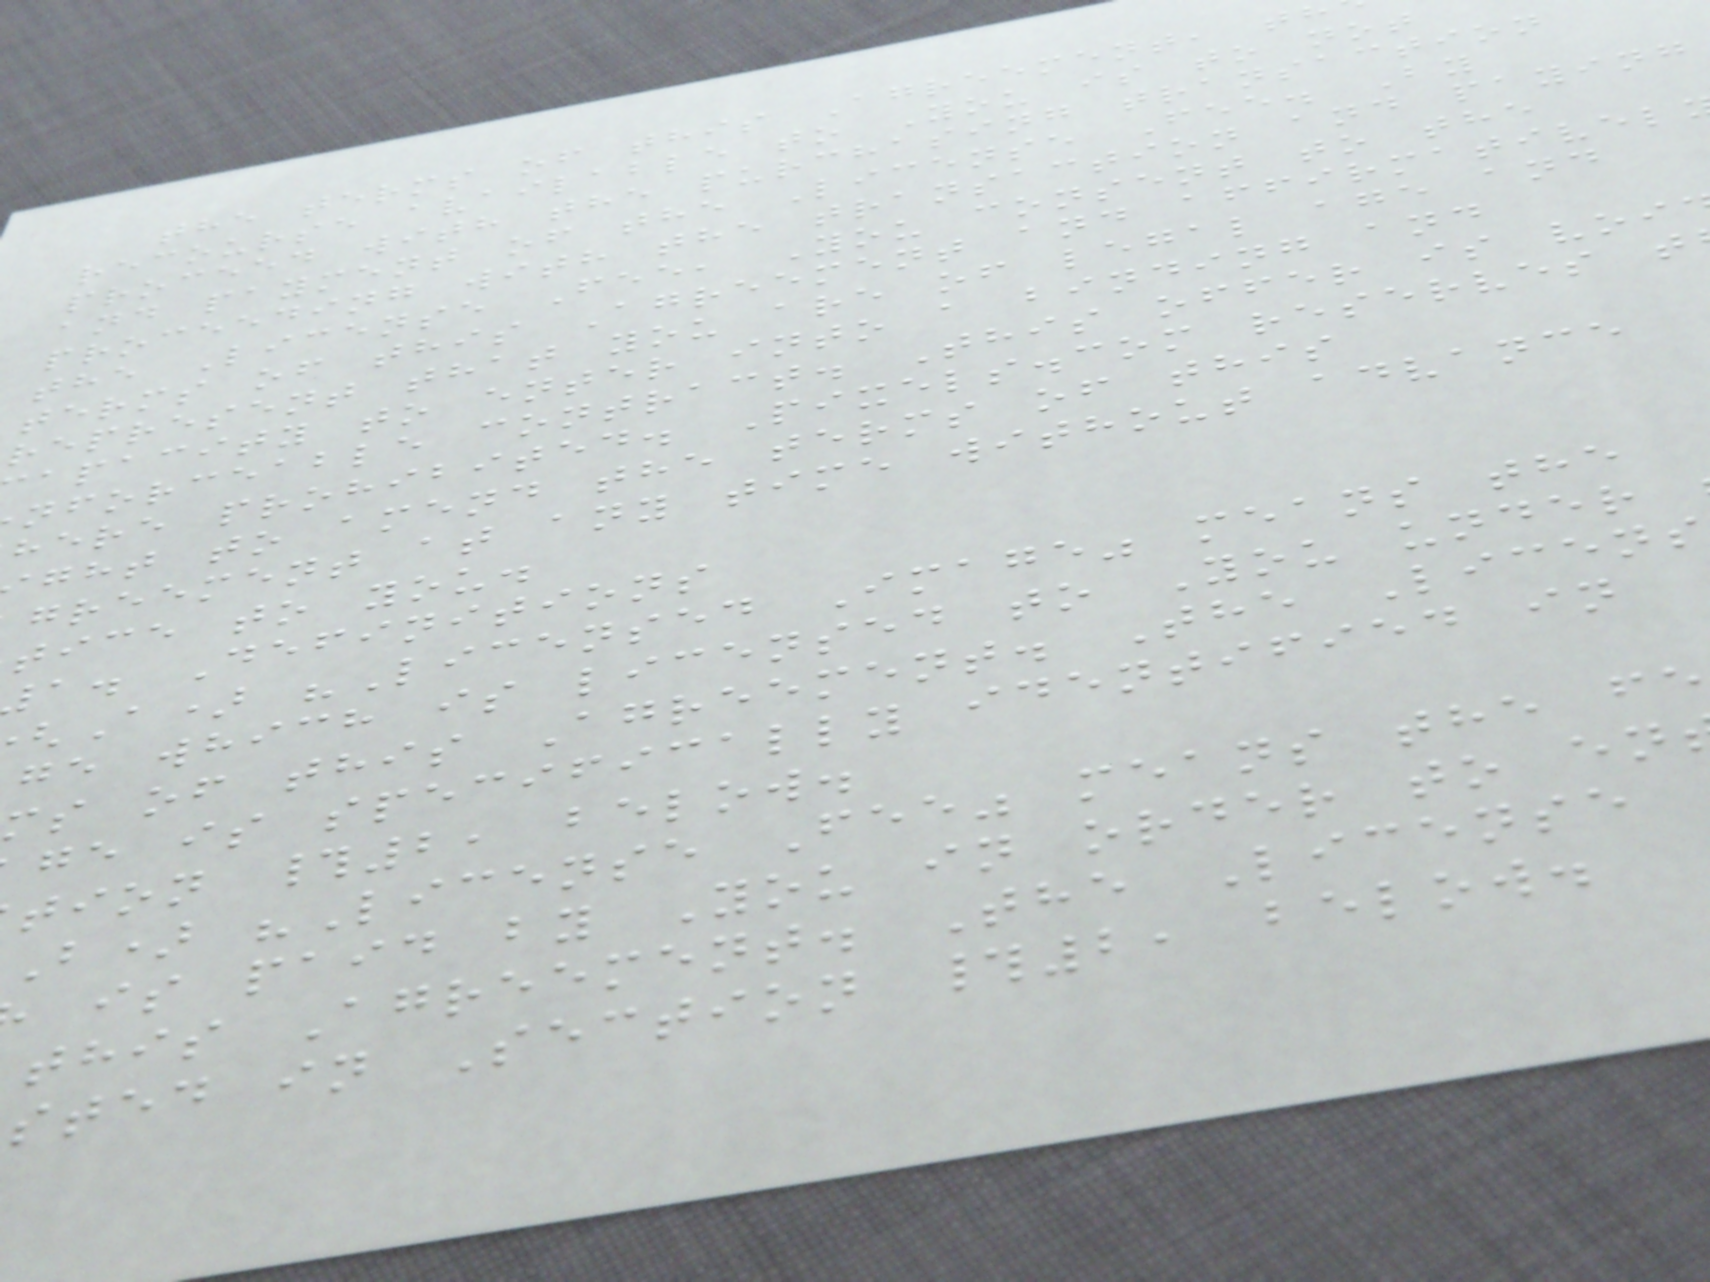the terms of this Agreement, th
recourse available to You is to not
proceed with the purchasing transaction
and payment of the License Fee. By
proceeding with the transaction and paying
the License Fee, You consent to the
terms of this Agreement and affirmativel
represent that you are of legal age and
apacity to enter into a binding and
nforceable contract. This offer is voi
here prohibited. Pixels.com reserves t
ght to amend the terms of this
greement at any time without advance
tice to you.
a. Definitions
A) "Licensed Image" means the
ge which is licensed to You under
ms of this Agreement. The Licens
ge is specifically identified in
tion #2, below.
B) "License Fee" means the fe
is paid by You in order to en
this Agreement. The License
sted in Section #2, below.
